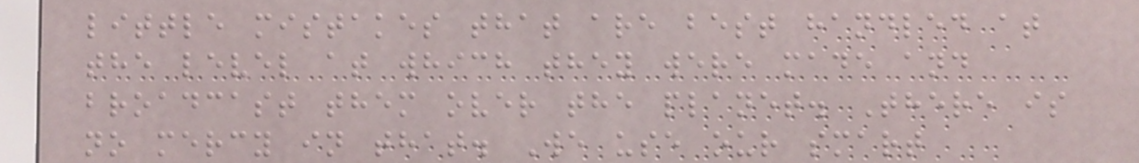little mistakes that are best handled at
the level at which they were made and
broadcast them over the planet. There is
no mercy in that. We use our smart
